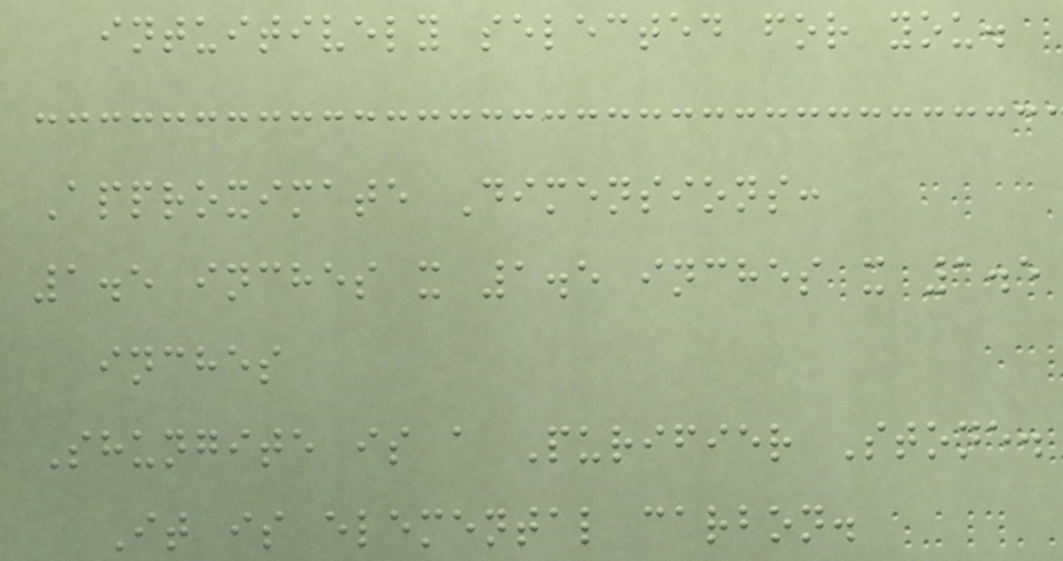intuitively selected for you.
Approximate Dimensions:
1.5 inches x 1.5 inches x 1.5
inches
Shungite is a Purifier Stone.
It is elemental carbon.
